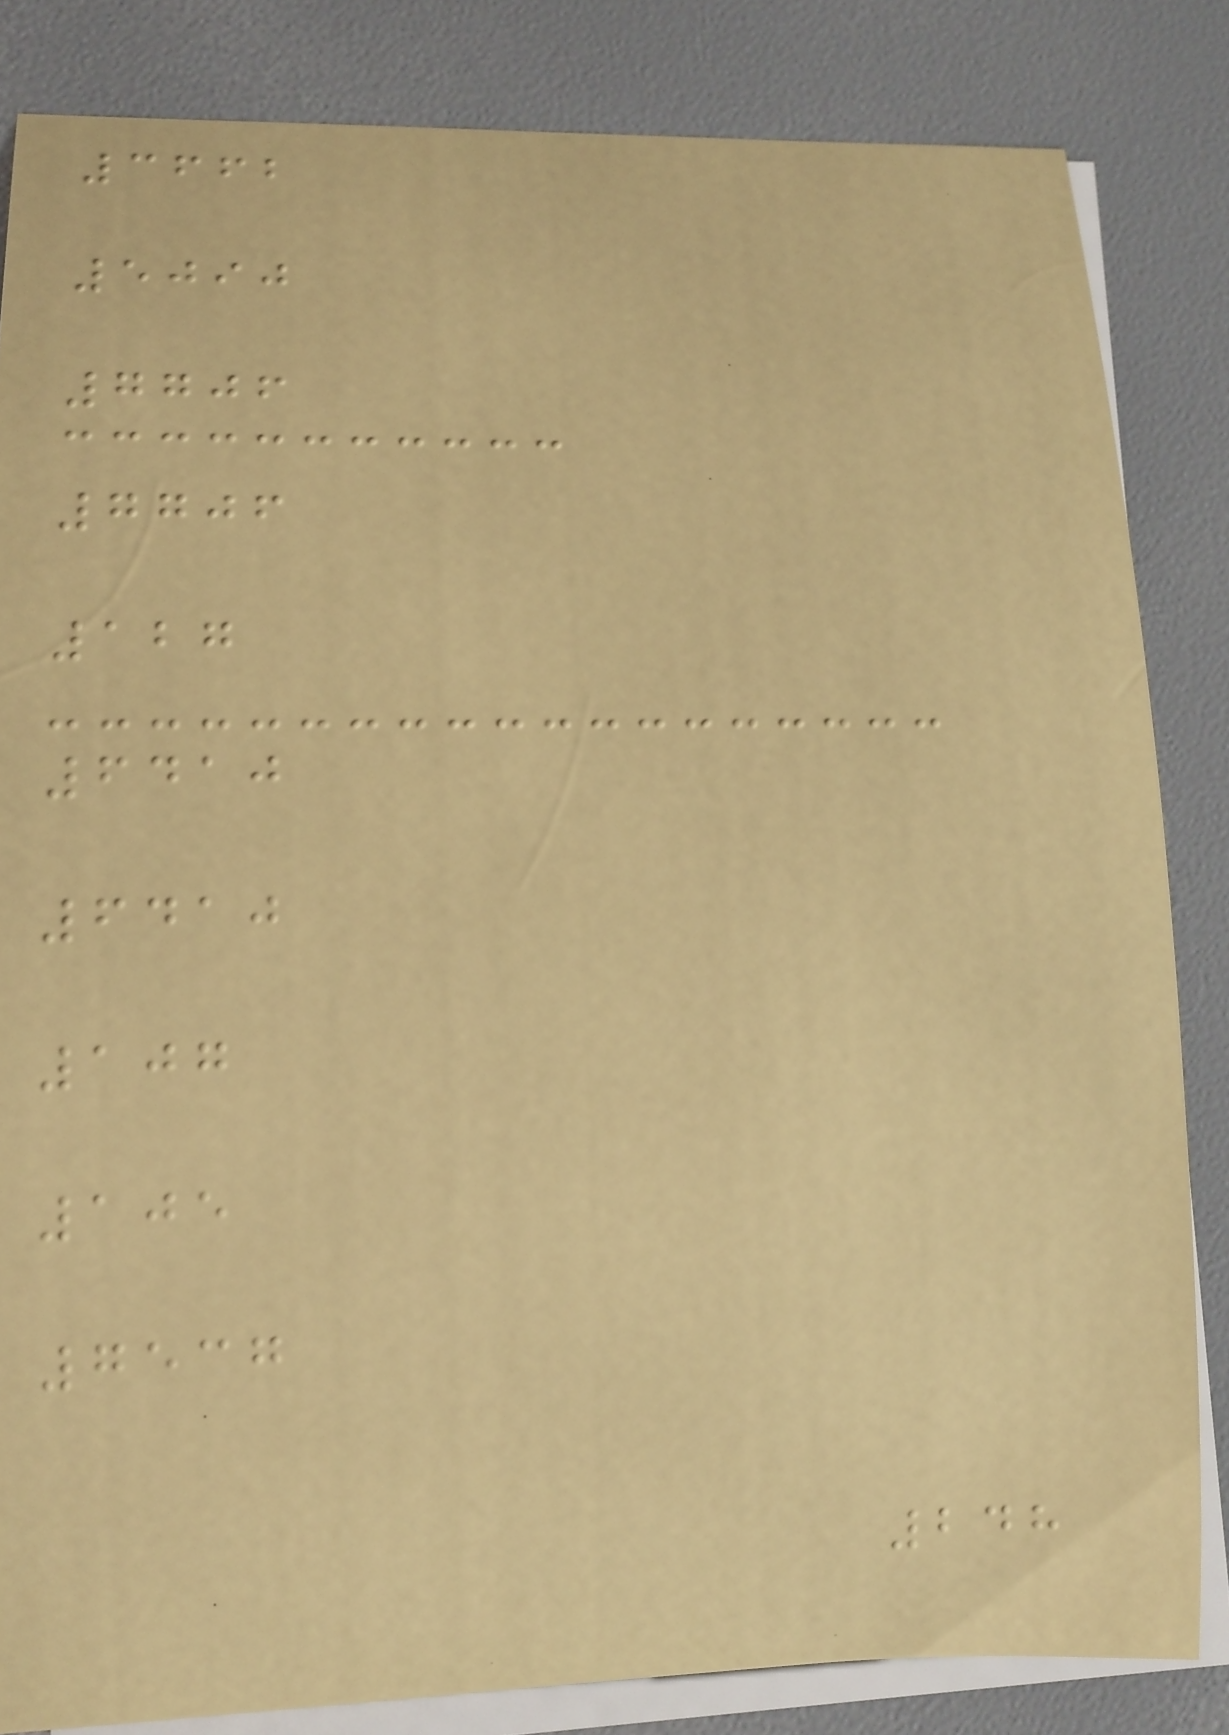3662
5090
7706
7706
127
6410
6410
107
105
7537
248
